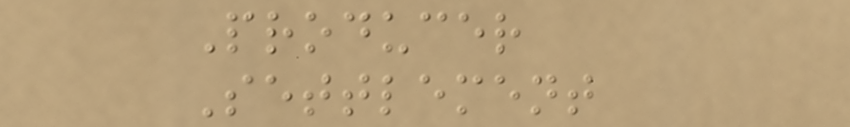Producer
Settlement
